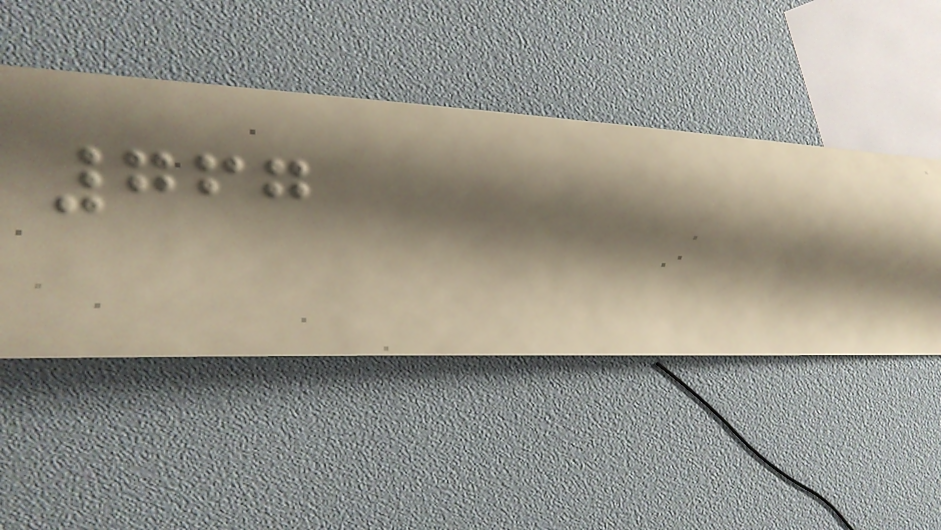767
